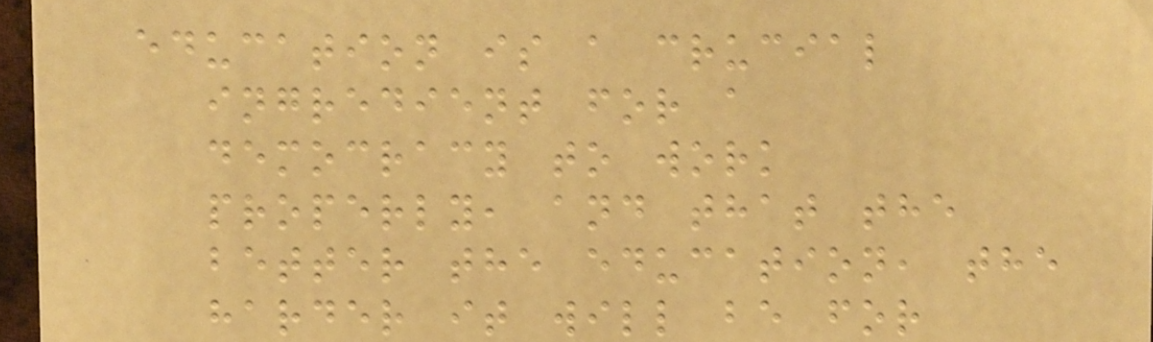education is a crucial
ingredient for a
democracy to work
properly, and that the
better the education, the
harder it will be for
